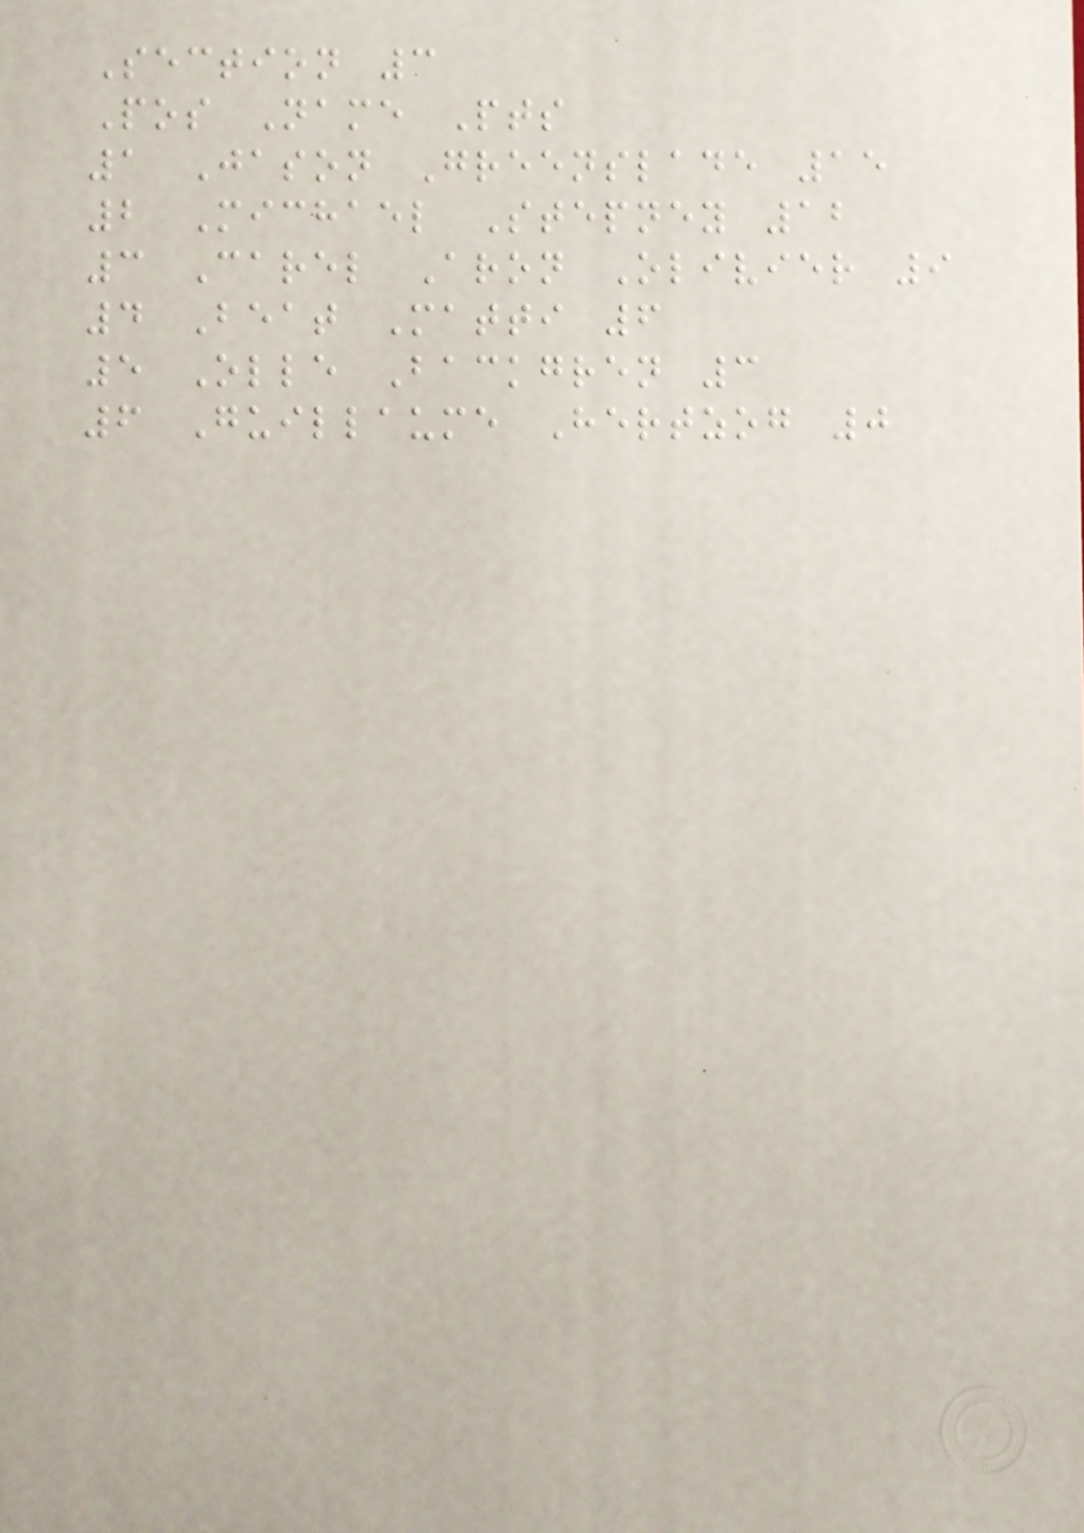Section 3
Pos Name Pts
1 Jason Greenslade 15
2 Michael Stepney 12
3 Carel Aron Olivier 9
4 Beat Matti 6
5 Olle Backgren 3
6 Guillaume Hertzog 0
